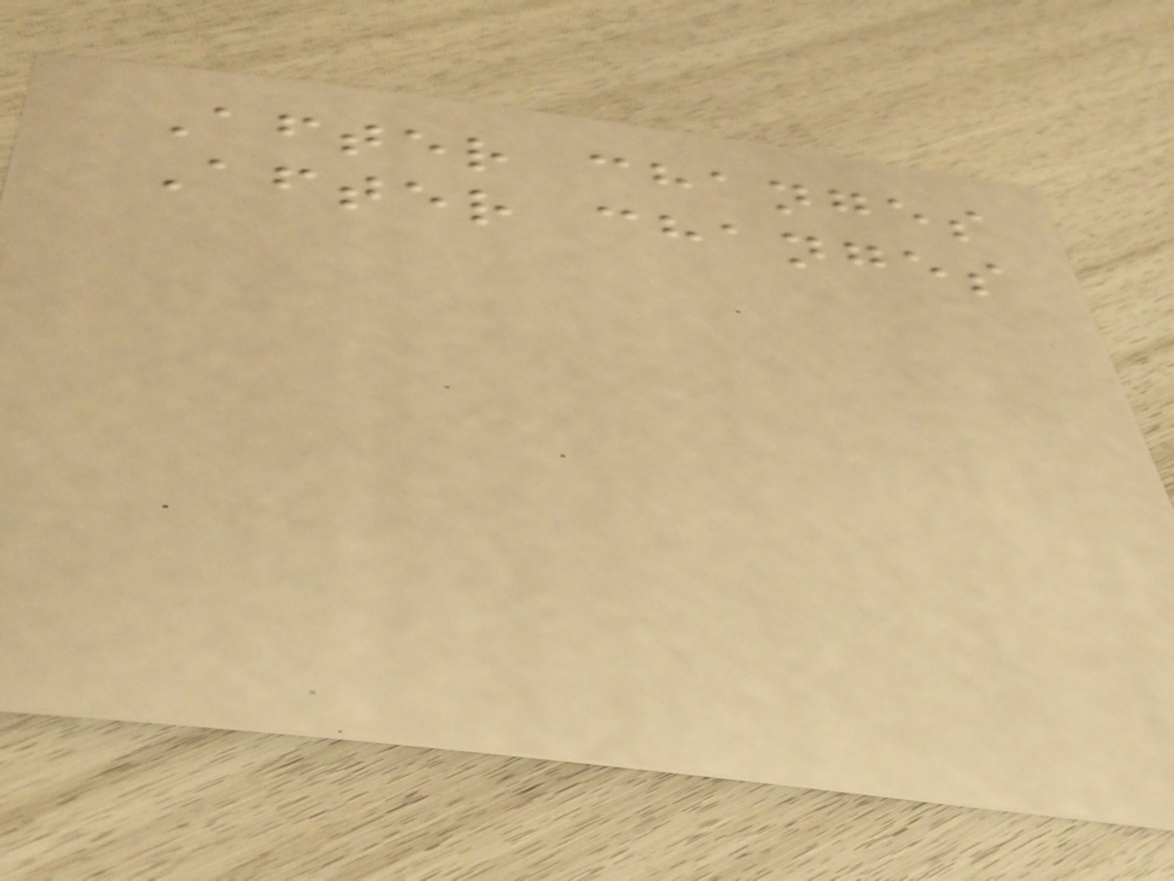After changes
After changes
